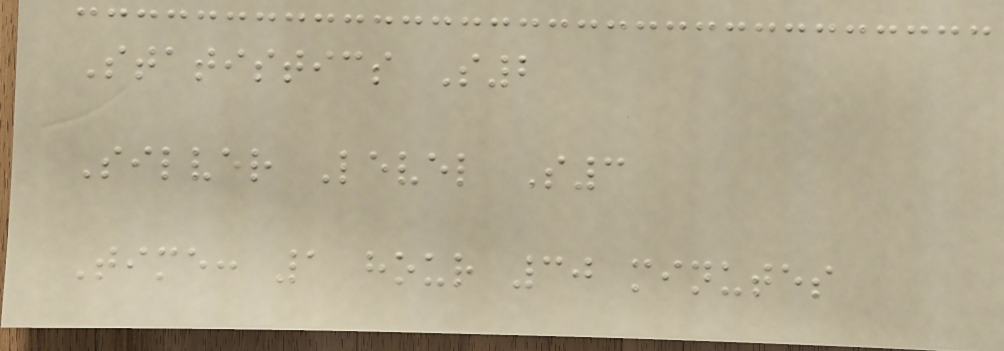Statistics S2
Silver Level S3
Time: 1 hour 30 minutes
